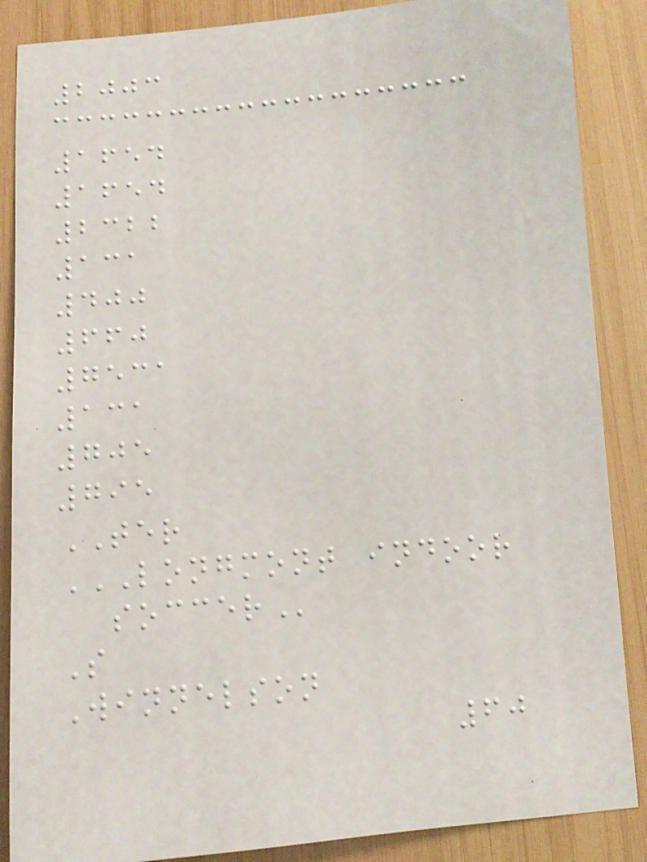2003
1654
1654
2322
131
400
660
7531
131
705
795
TER
LONGMONT INDOOR
SOCCER
S
Winnelson
60
